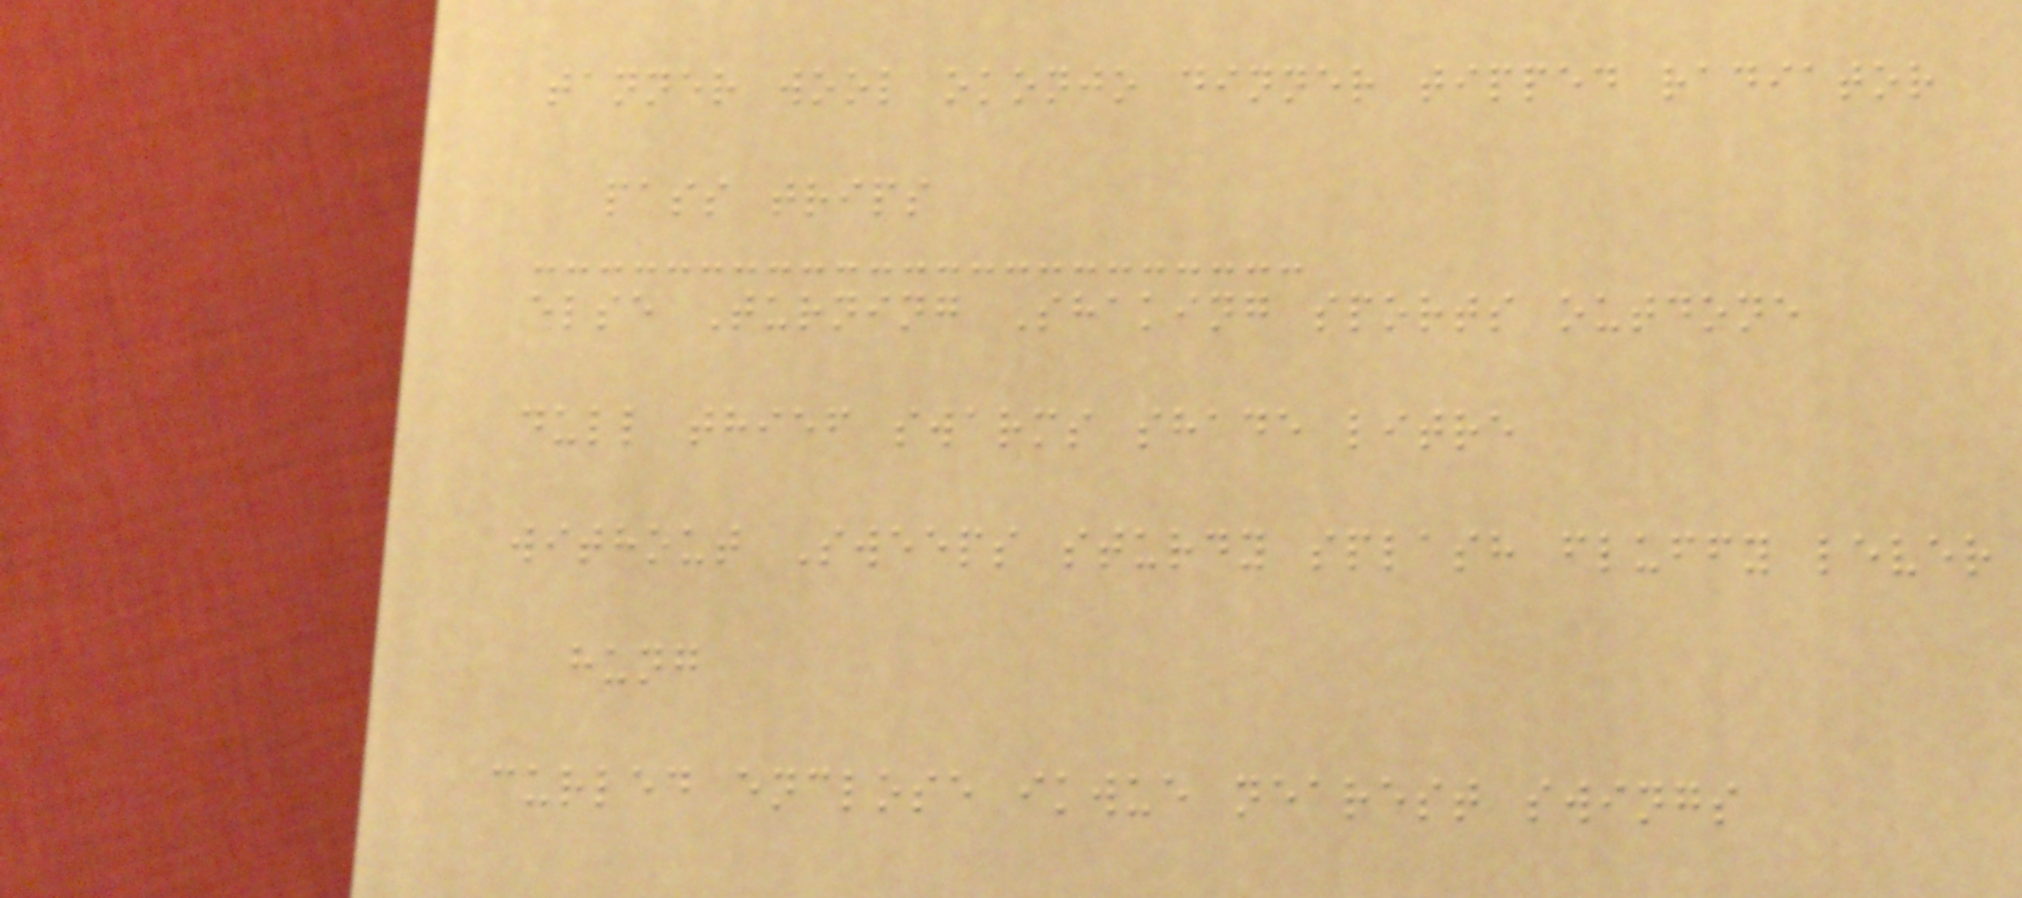tanner wool okonjo dinner tipped radiator
pass trips
else Turning Shaking sports outdone
dull thief swarms shade litre
without Sweeps sturdy splash fluffy lever
hung
curled enclose ikwue nearest swings
